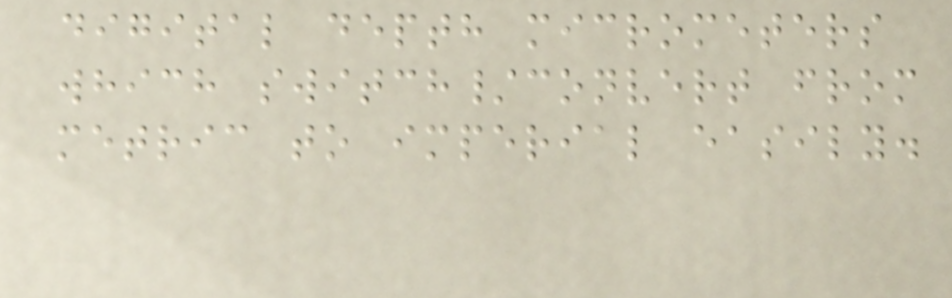digital depth micrometers
which switch/convert from
metric to imperial easily.
